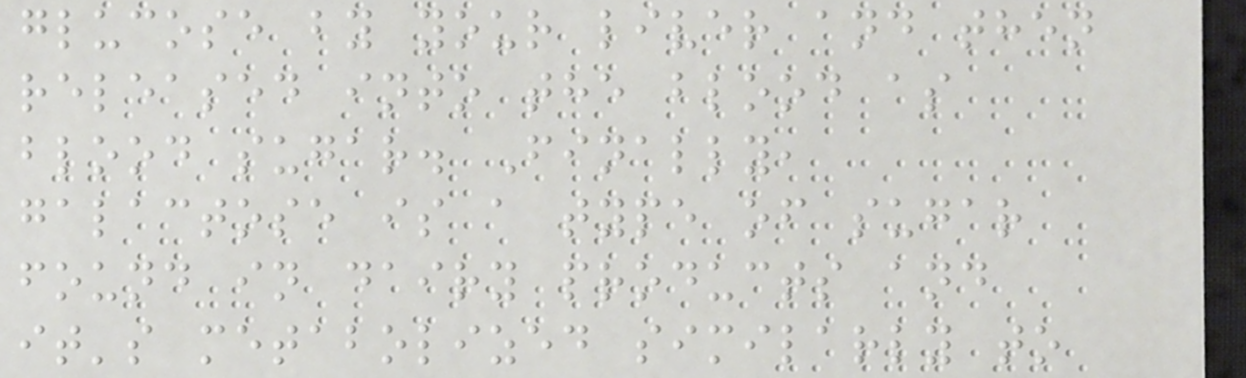glucose by your liver and then
released into the blood as
blood sugar. Finally,
galactose is a type of sugar
found in dairy products and
it's metabolized similarly to
